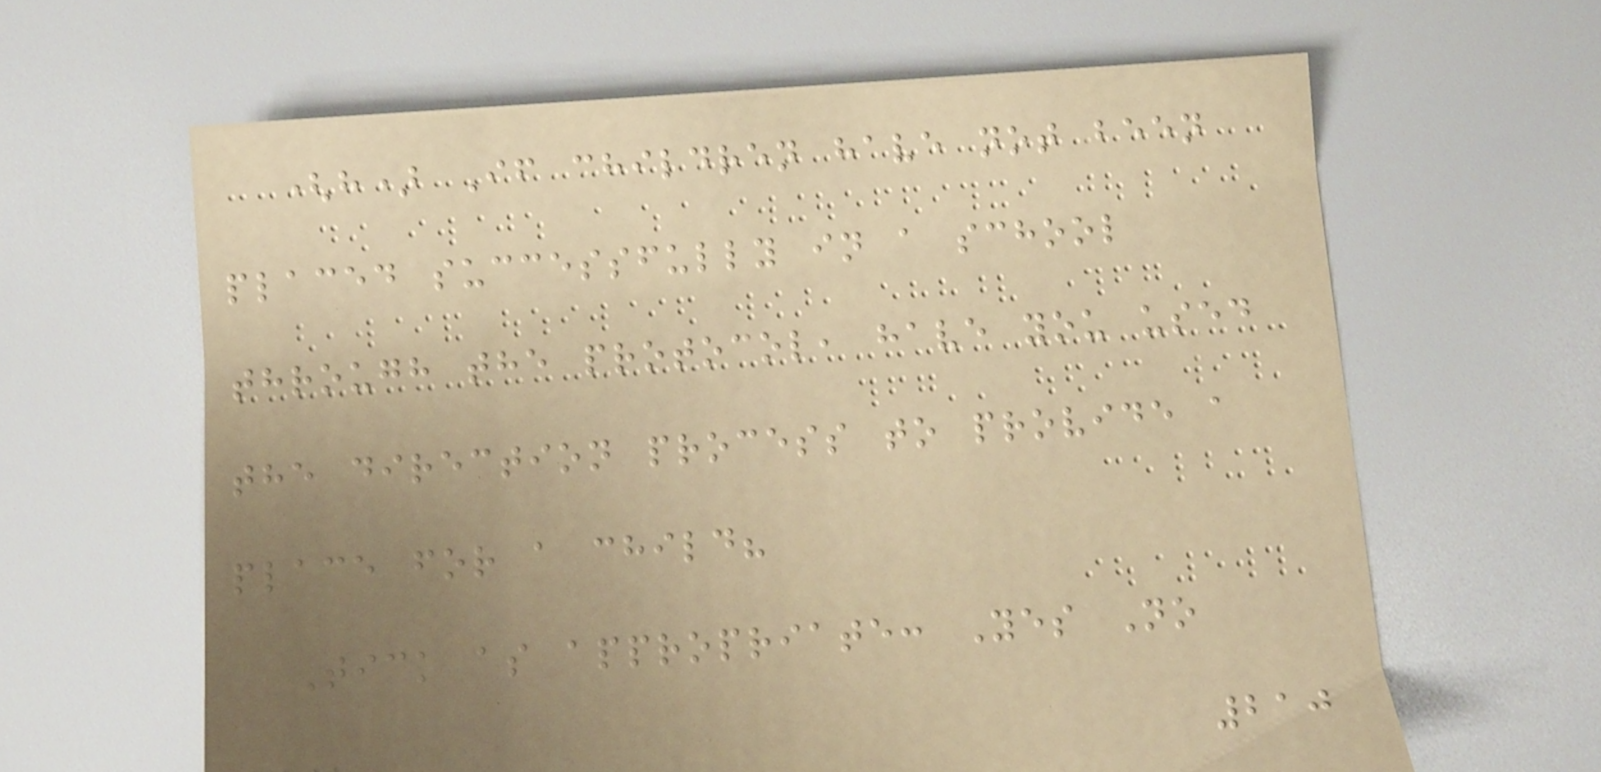(h) If children have not been
placed successfully in a school
through the protocol, have you used
the direction process to provide a
place for a child?
Tick as appropriate: Yes No
210
